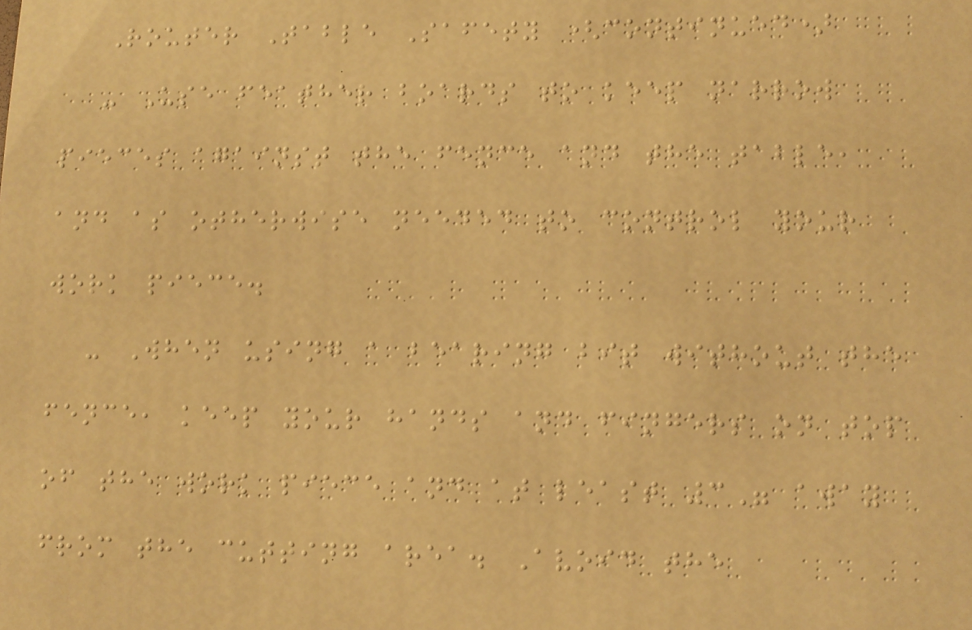Router Table Safety (continued)
- Use feather boards to keep narrow
pieces against the fence and the table,
and as otherwise needed to control your
work piece.
- When using a bearing bit without the
fence, keep your hands and fingers on top
of the work piece and at least 3" away
from the cutting area. Avoid the
